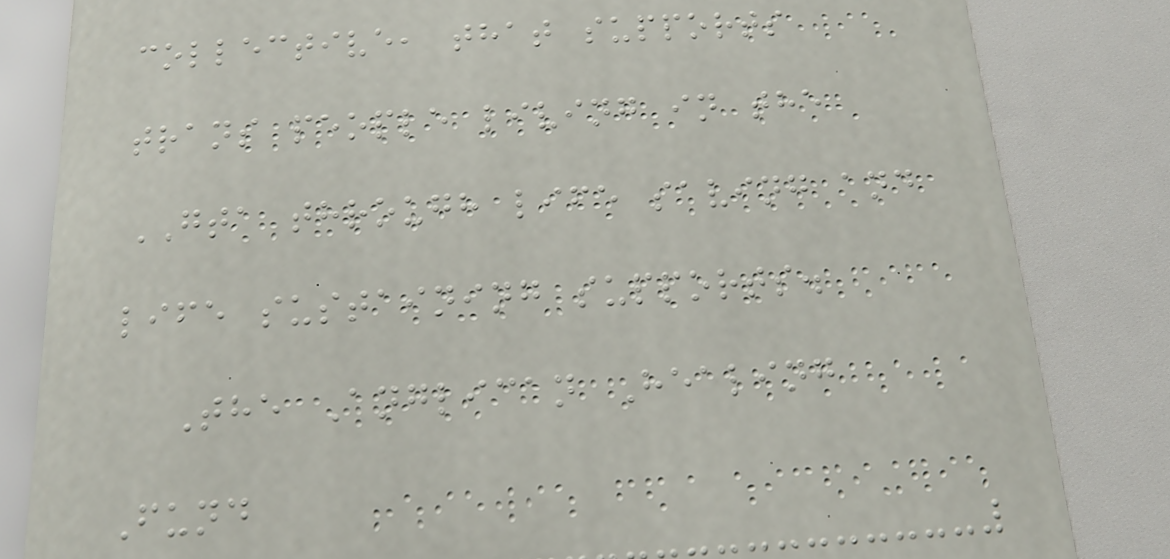collective, that supports
trans people living in the
GTA through life saving and
life sustaining supports.
The Anglican Healing
Fund
